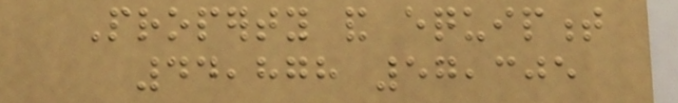Property and equipment
44,878 57,305
